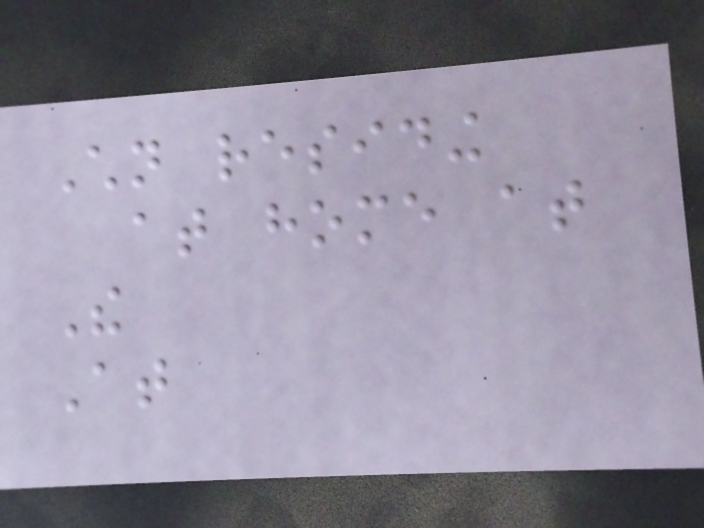Children residing
at home at
The
At
